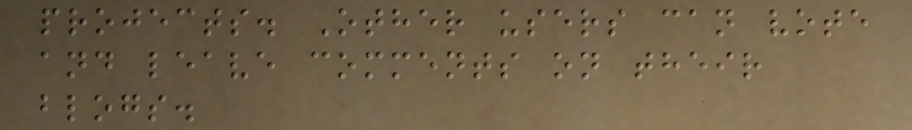projects. Other users can vote
and leave comments on their
blogs.
